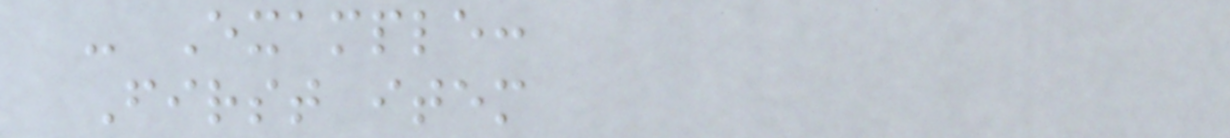- Example:
First item
